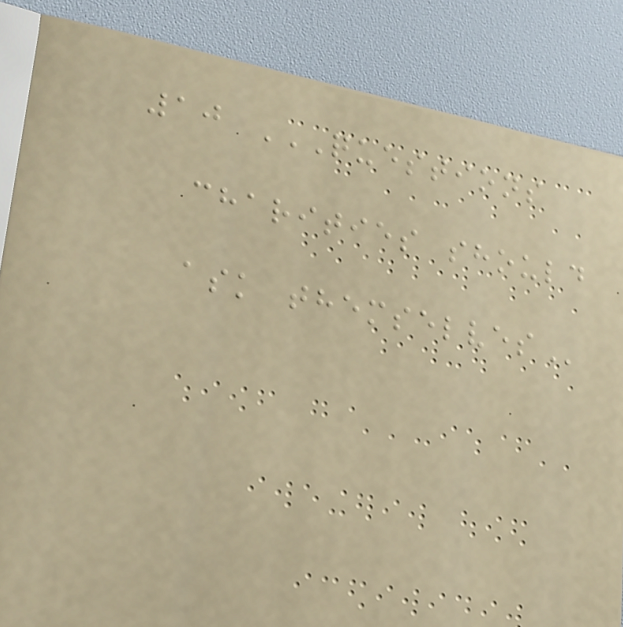10 QUESTIONS
CHARITIES SHOULD
ASK THEMSELVES
